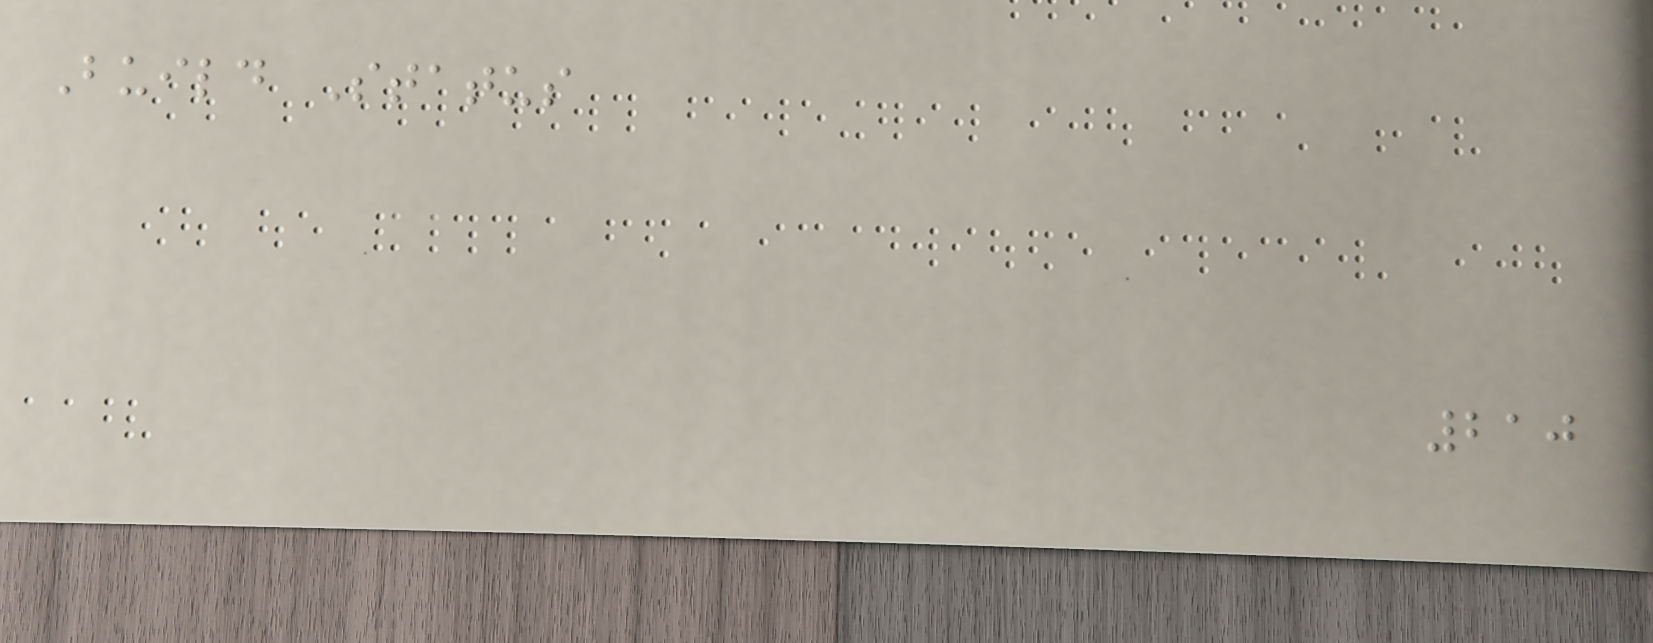Build Status
210
